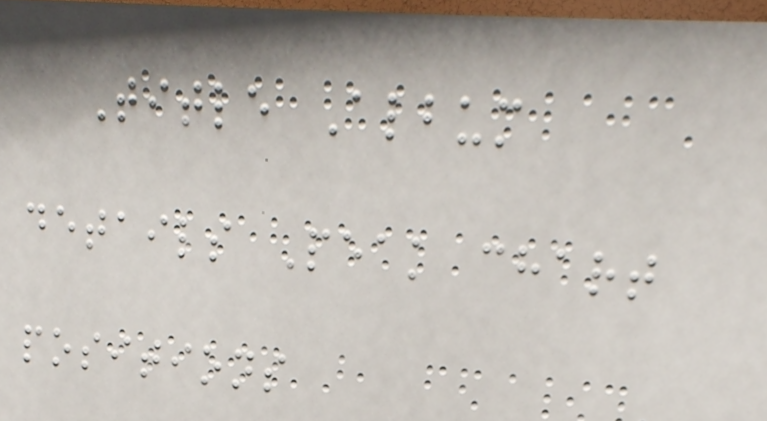Title Album
details Peak chart
positions
